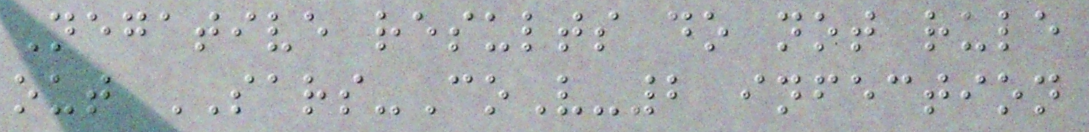Negative results do not rule
out SARS-CoV-2 infection
